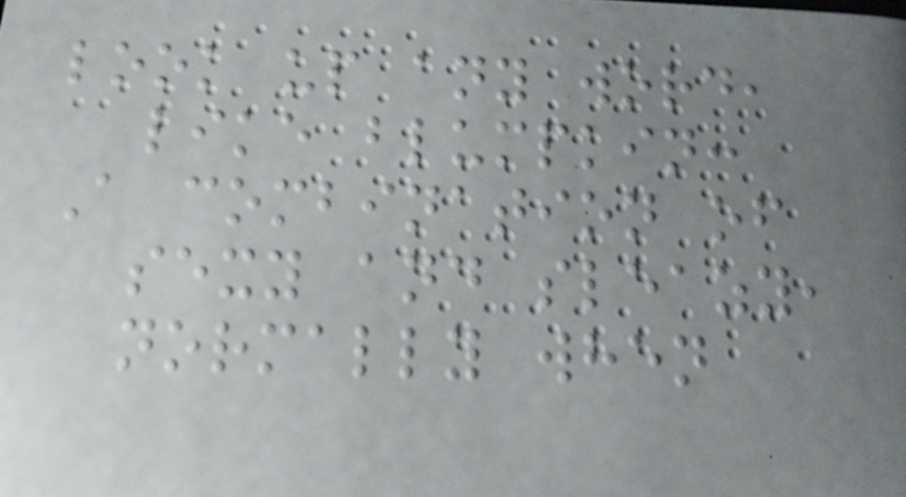look up any word,
like blumpkin:
A combination of
sexy and sleazy,
normally when
